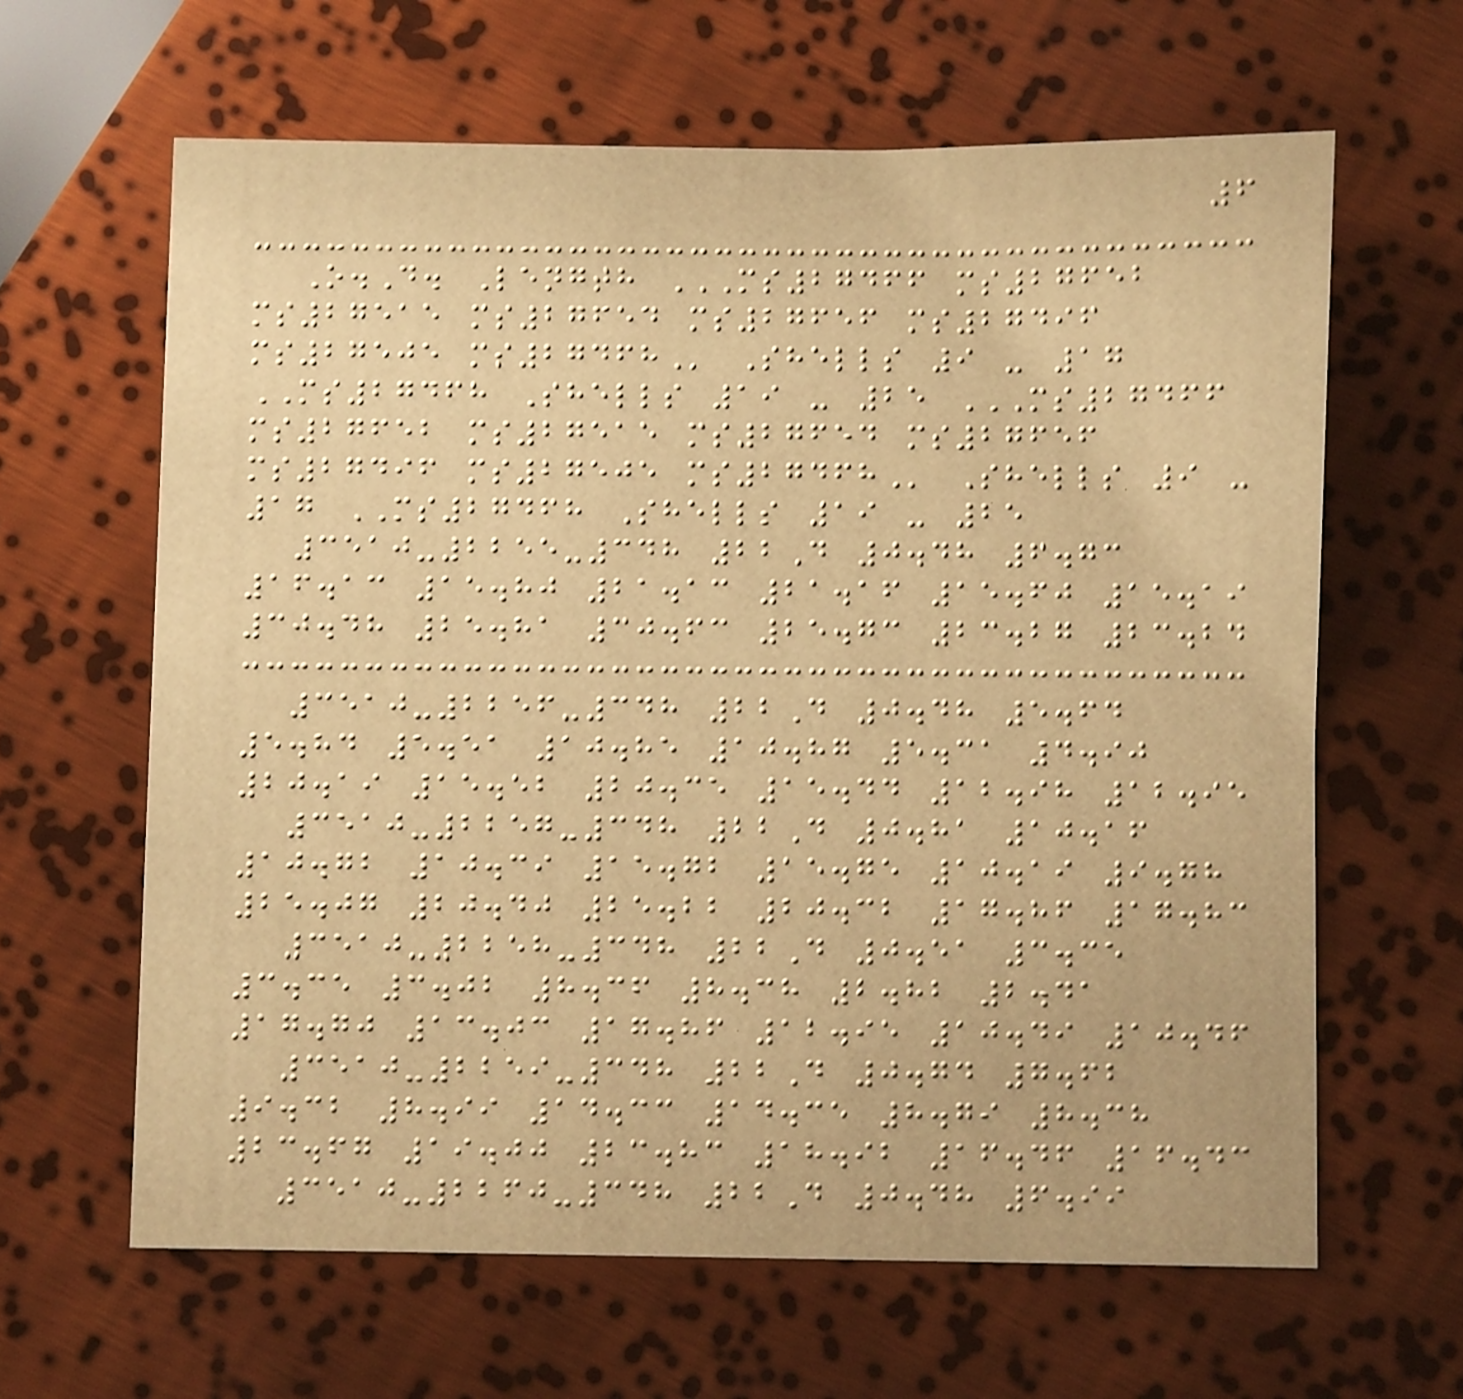6
O.D. Length MS27466 MS27652
MS27515 MS27654 MS27656 MS27496
MS27505 MS27468 Shells 9 - 17
MS27468 Shells 19 - 25 MS27466
MS27652 MS27515 MS27654 MS27656
MS27496 MS27505 MS27468 Shells 9 -
17 MS27468 Shells 19 - 25
3510-2255-348 22D 0.48 6.73
16.13 15.80 21.13 21.16 15.60 15.19
30.48 25.81 30.63 25.73 23.27 23.24
3510-2256-348 22D 0.48 5.64
5.84 5.51 10.85 10.87 5.31 4.90
20.19 15.52 20.35 15.44 12.98 12.95
3510-2257-348 22D 0.81 10.16
10.72 10.39 15.72 15.75 10.19 9.78
25.07 20.40 25.22 20.32 17.86 17.83
3510-2258-348 22D 0.51 3.35
3.35 3.02 8.36 8.38 2.82 2.41
17.70 13.03 17.86 12.95 10.49 10.46
3510-2259-348 22D 0.74 7.62
9.32 8.99 14.33 14.35 8.79 8.38
23.67 19.00 23.83 18.92 16.46 16.43
3510-2260-348 22D 0.48 6.99
